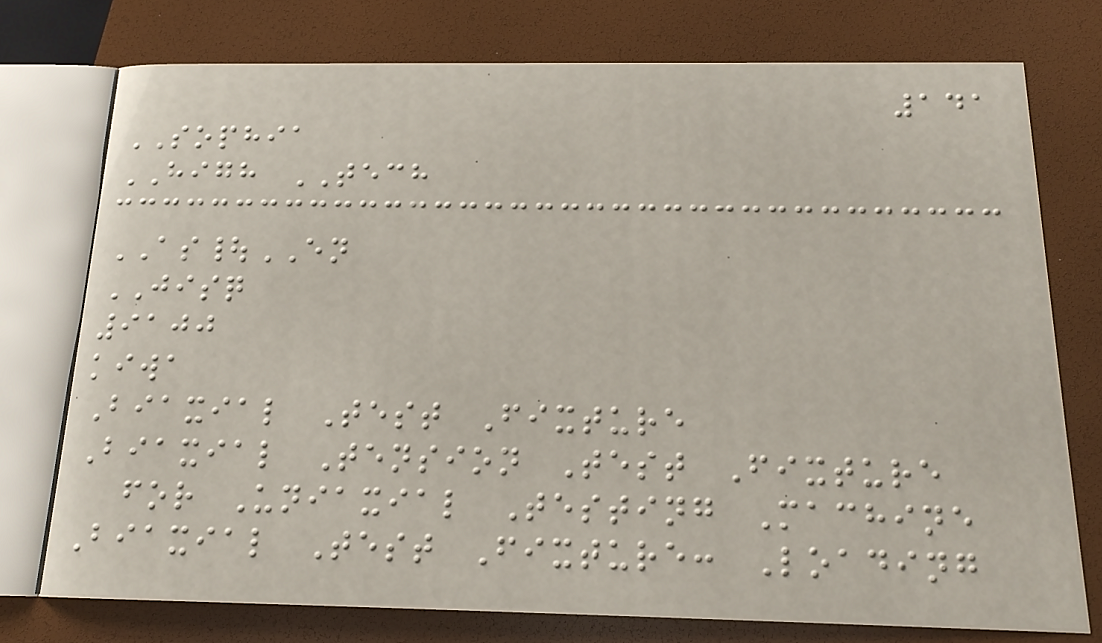141
SOPHIA
HIGH TECH
AS|EN
JISQ
9100
kiwa
Biaxial Test Fixture
Biaxial Tension Test Fixture
for Uniaxial Testing Machine
Biaxial Test Fixture: Loading
